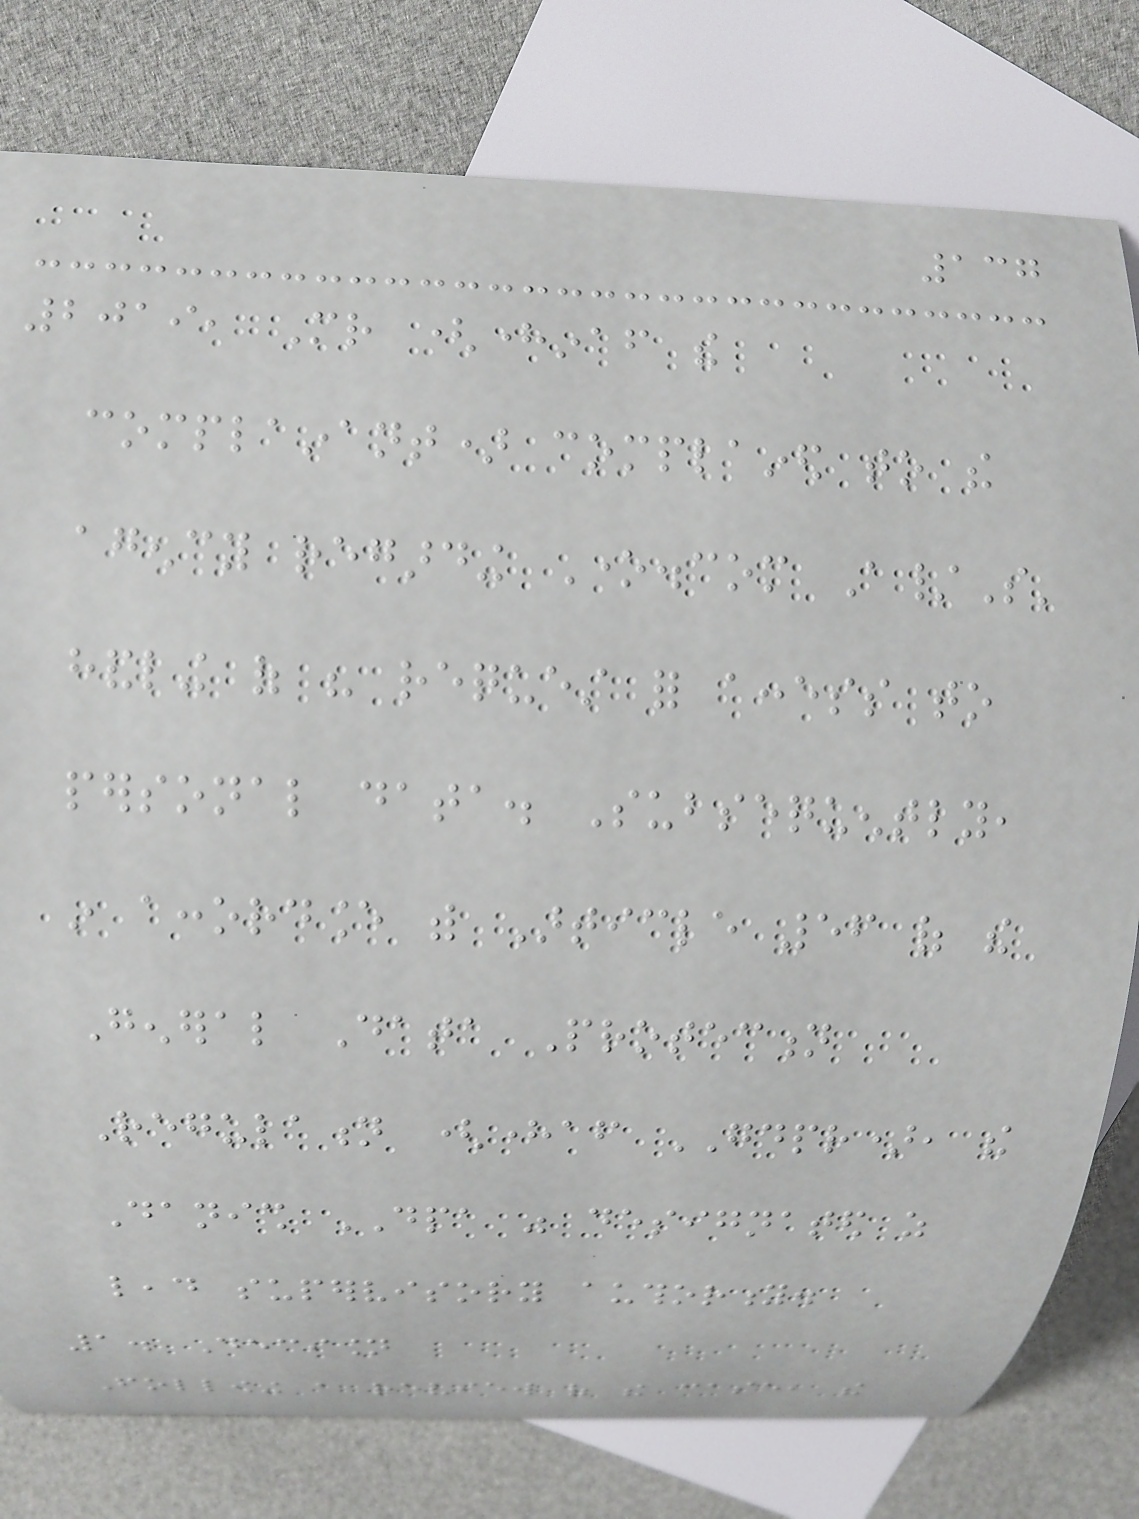137
2019, Mr (hereinafter the
complainant) complained to the
agency regarding One.com A/S'
handling of his request for access to
personal data. Subsequently,
in accordance with Article 56 of the
General Data Protection
Regulation (hereafter GDPR), the
Danish DPA was designated as
lead supervisory authority.
1. Decision
Following a review of the case, the
